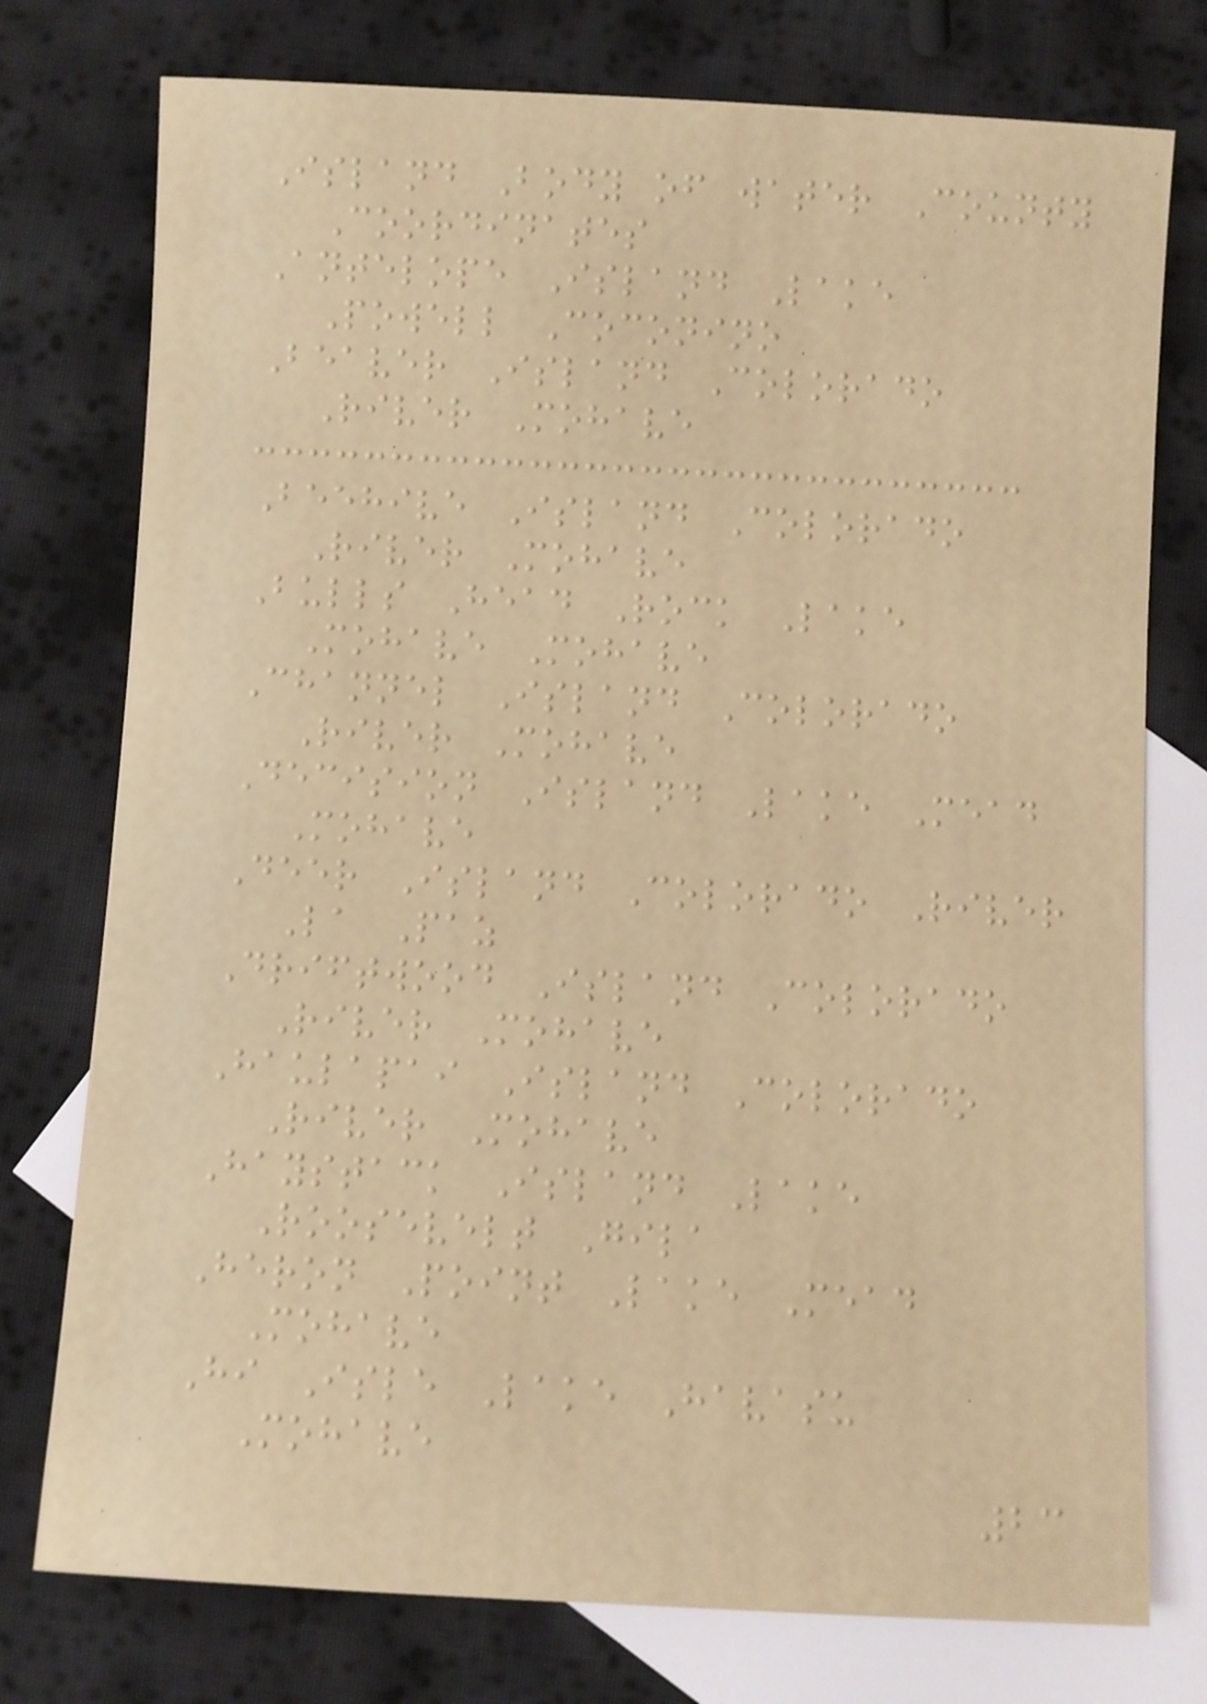Island Body of water County
Coordinates
Antelope Island Lake
Powell Coconino
Beaver Island Colorado
River Mohave
Beehive Island Colorado
River Mohave
Bulls Head Rock Lake
Mohave Mohave
Channel Island Colorado
River Mohave
Decision Island Lake Mead
Mohave
Deer Island Colorado River
La Paz
Driftwood Island Colorado
River Mohave
Haulapai Island Colorado
River Mohave
Haystack Island Lake
Roosevelt Gila
Heron Point Lake Mead
Mohave
Hi Isle Lake Havasu
Mohave
23
